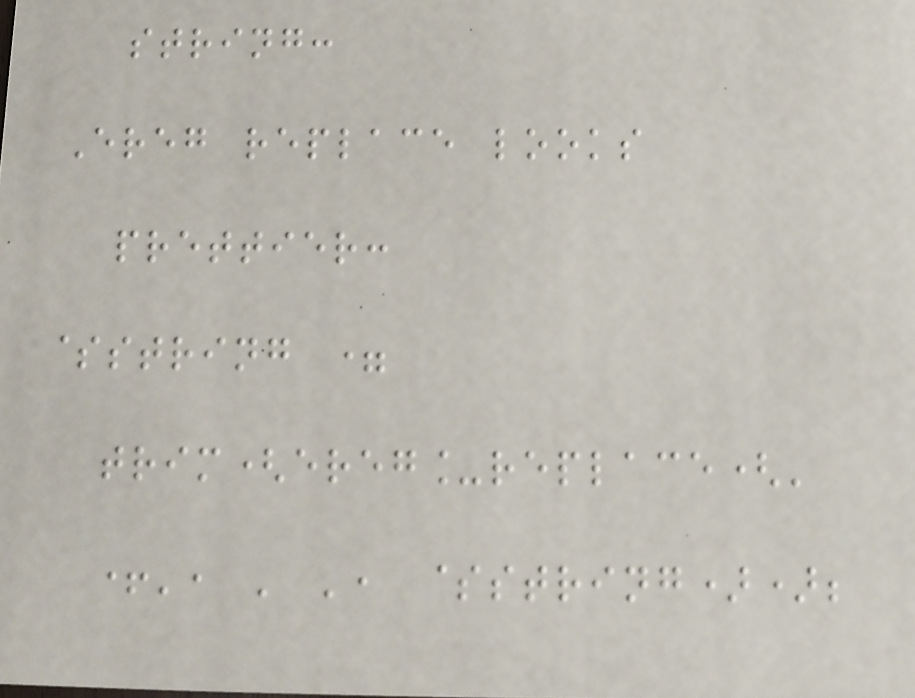string:
Ereg replace looks
prettier:
$string =
trim(ereg_replace('
+', ' ', $string));
